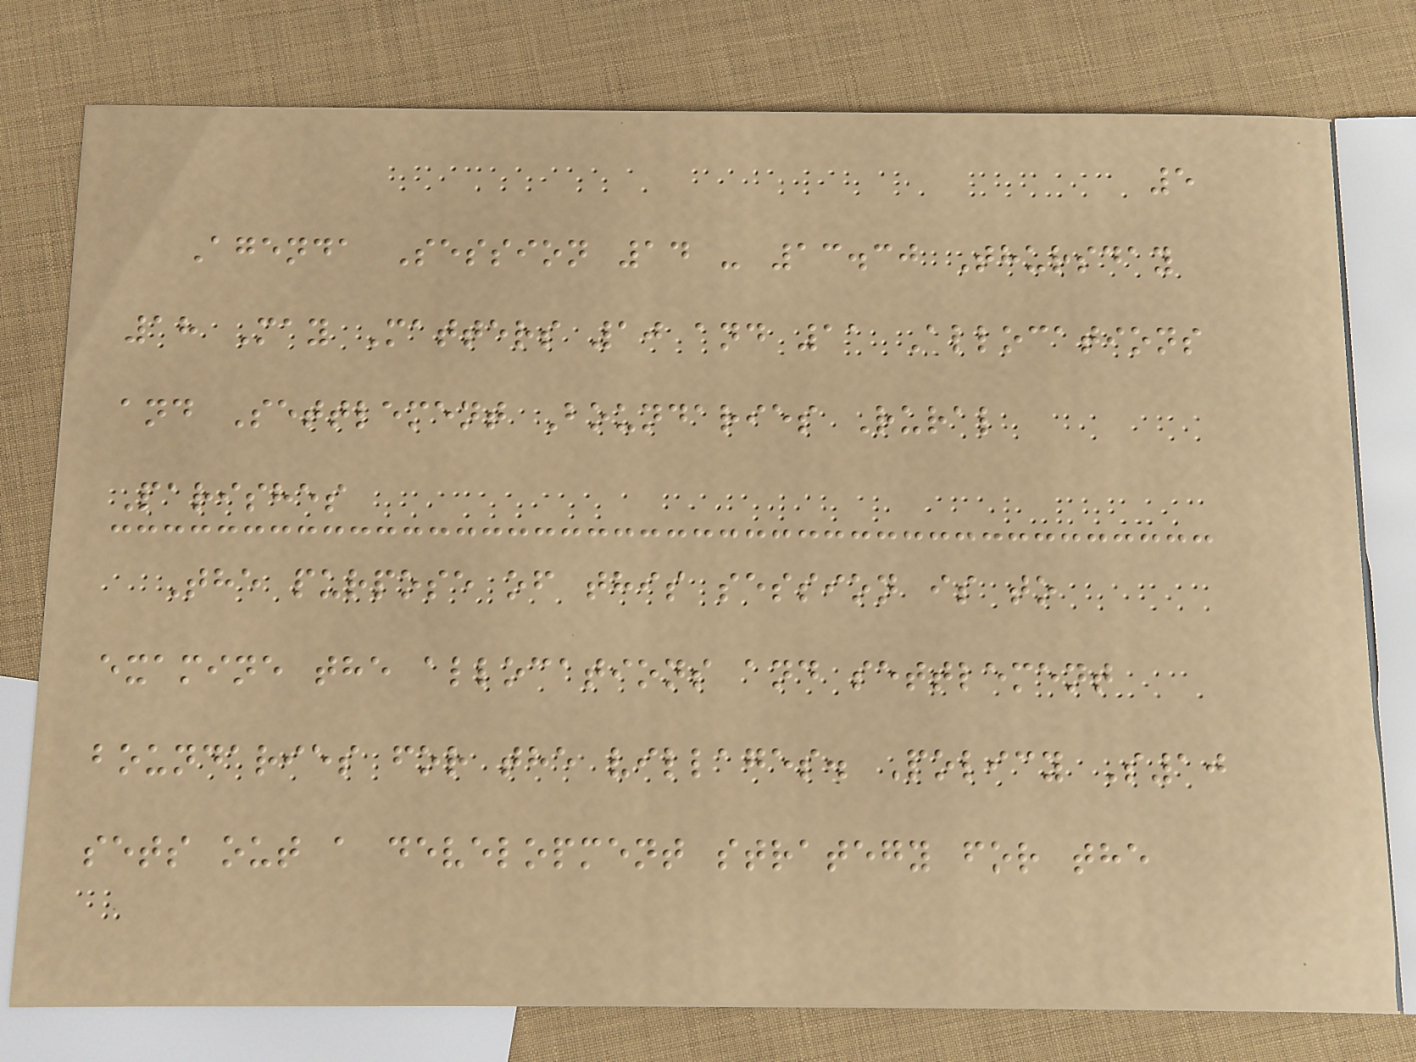5
Agenda Session 14 - 13.30 Thursday
18 May Matters 10 and 11 Allocations
and Settlement Boundaries Rural
Parishes
The purpose of this session is to
examine the allocations and settlement
boundaries for the villages. Policy S10
sets out a development strategy for the
